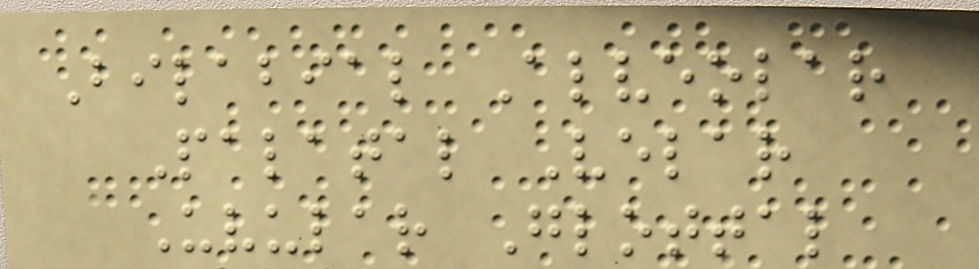Bilabial Alveolar
Palatal Velar
Uvular Glottal
